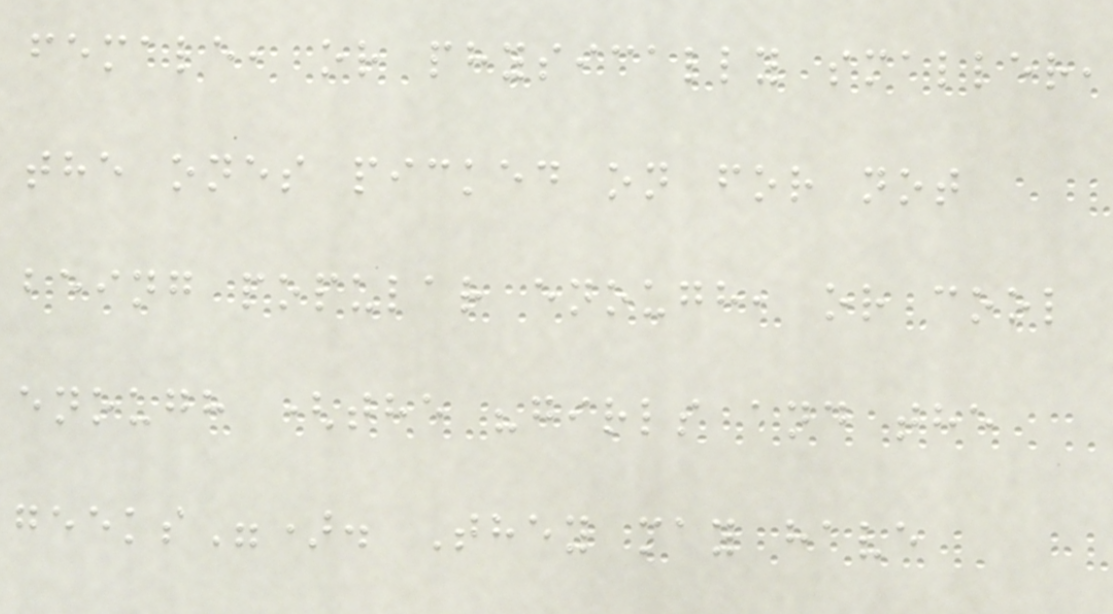female, or physically smaller,
the ones picked on for not
being popular enough, or cool
enough (the "girls and the
geeks"). They may have
